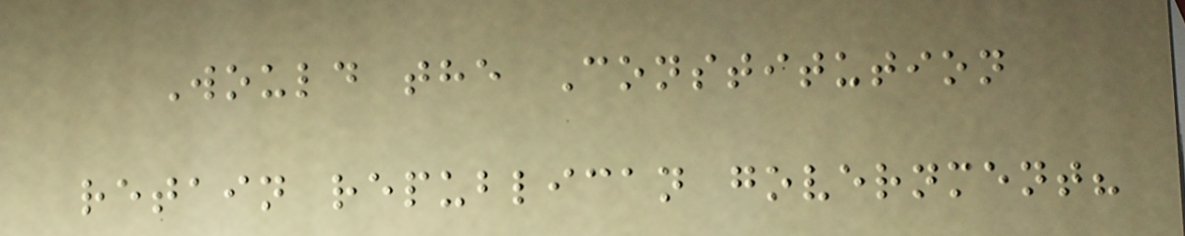Would the Constitution
retain republican government?
